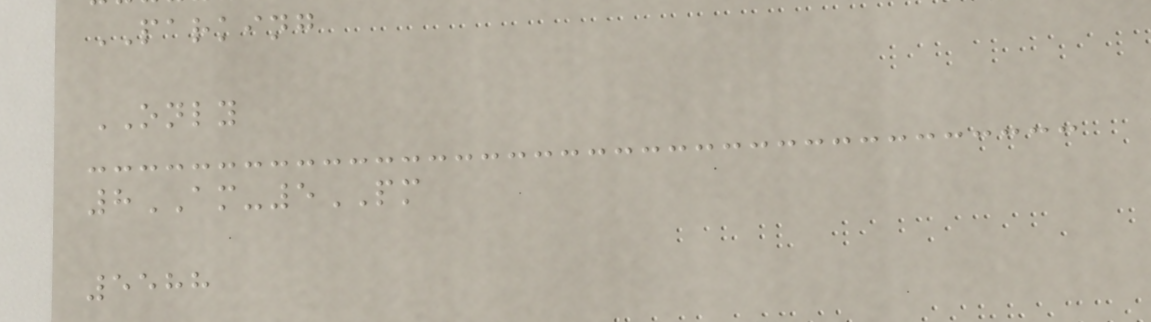PARKING
ONLY
8AM-5PM
5588
